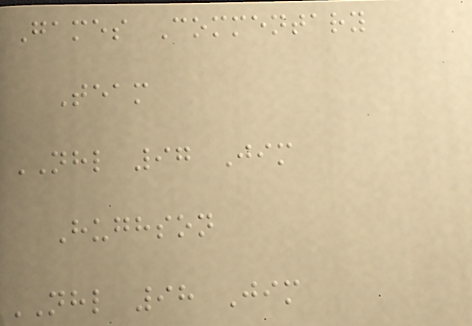Games Commentary
Team
NHL 97 Jim
Hughson
NHL 98 Jim
